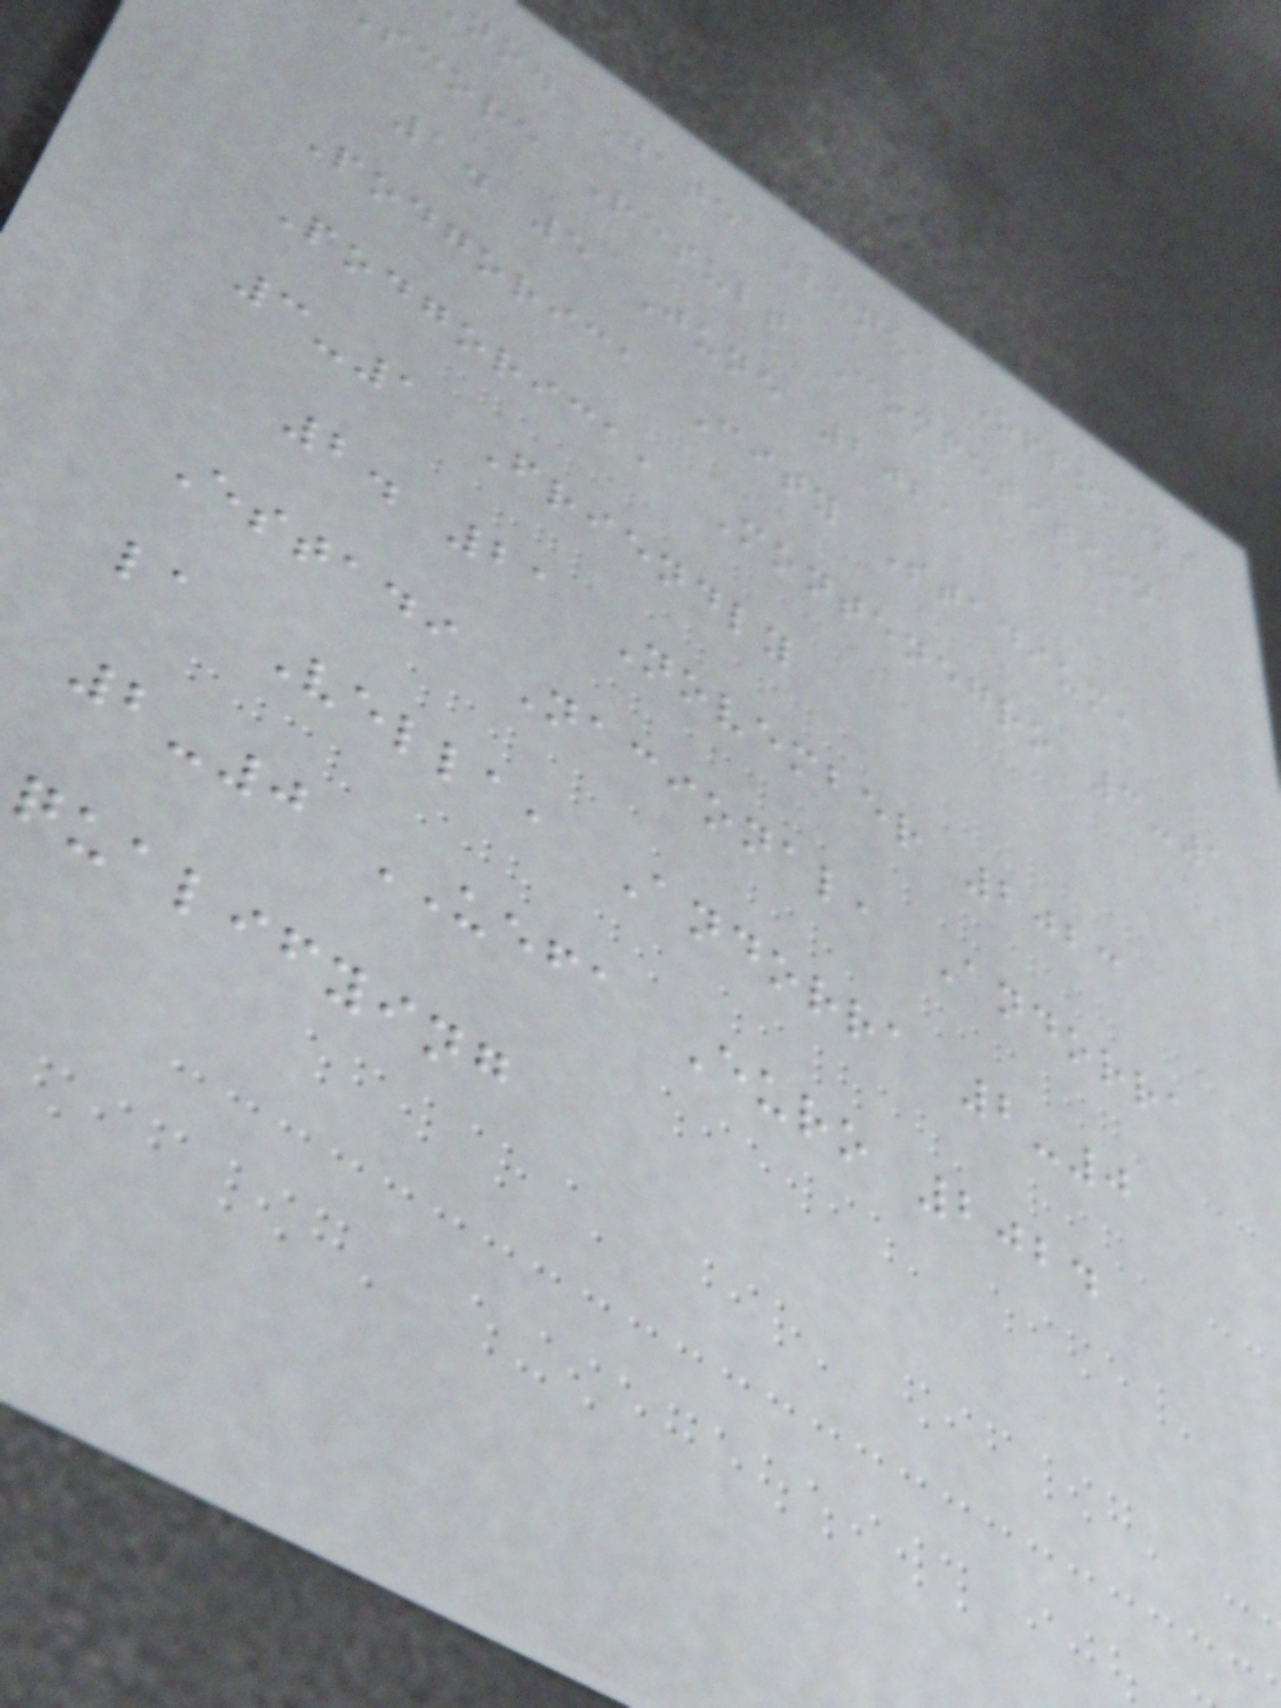no. Date Venue Opponent
score Result Competition
1. 5 June 2021
Podgorica City Stadium,
Podgorica, Montenegro 3-1
3-1 Friendly
2. 21 November 2023
Estadi Nacional, Andorra
la Vella, Andorra 2-0
2-0 UEFA Euro 2024
qualifying
